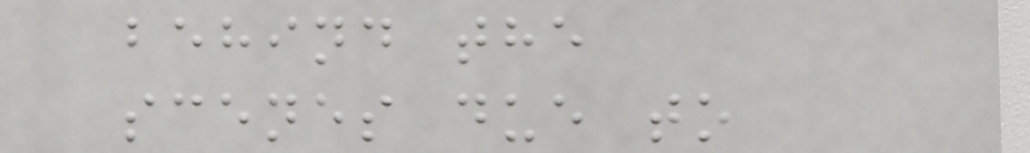behind the
scenes due to
